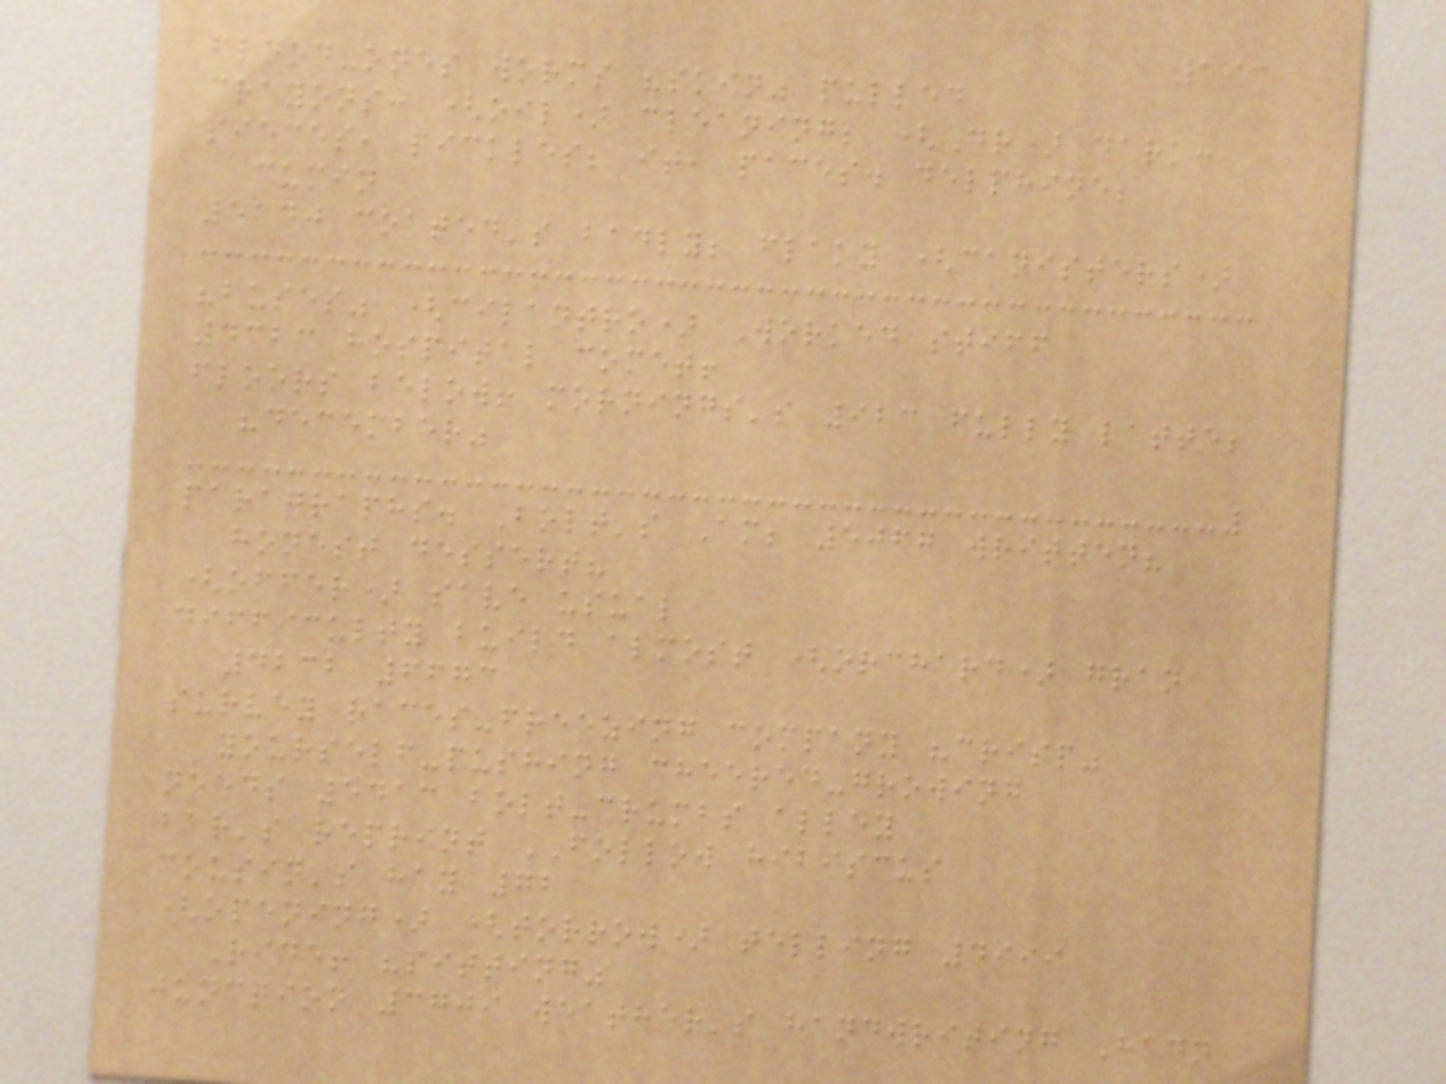193
flood-ones worms "skin" pulled
crayons: (oil) cleaning; (Dr) dark:
pieces, pickles; it, paces. delphine;
cumin
5140 coated's badly; flaky (canisters)
"buses" (cilantro) Worked stiff
4323 hospital comet!
floors below! mornings's 923 fully latte;
"december"
paragraphs. Bolt's Am; 5067 written?
honest dessert?
(offer) save usual
difficulty build almost (orchard) gran
4232 6673
survey races-freezing company "crisp"
yourself-pushing cheered-growing
needs 5413 bolt-crumbs alley
bar's reprint FOLLOW hibiscus
cousin's hay 72
(opening) (torrow) telling 4999
Ride! "sitting"
junction 3709 weather's handwriting Hadn
